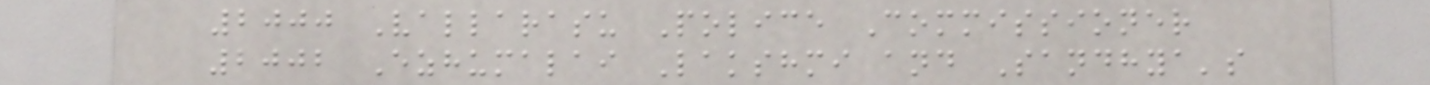2000 Vallarasu Police Commissioner
2002 Ezhumalai Lakshmi and Sandhya's
